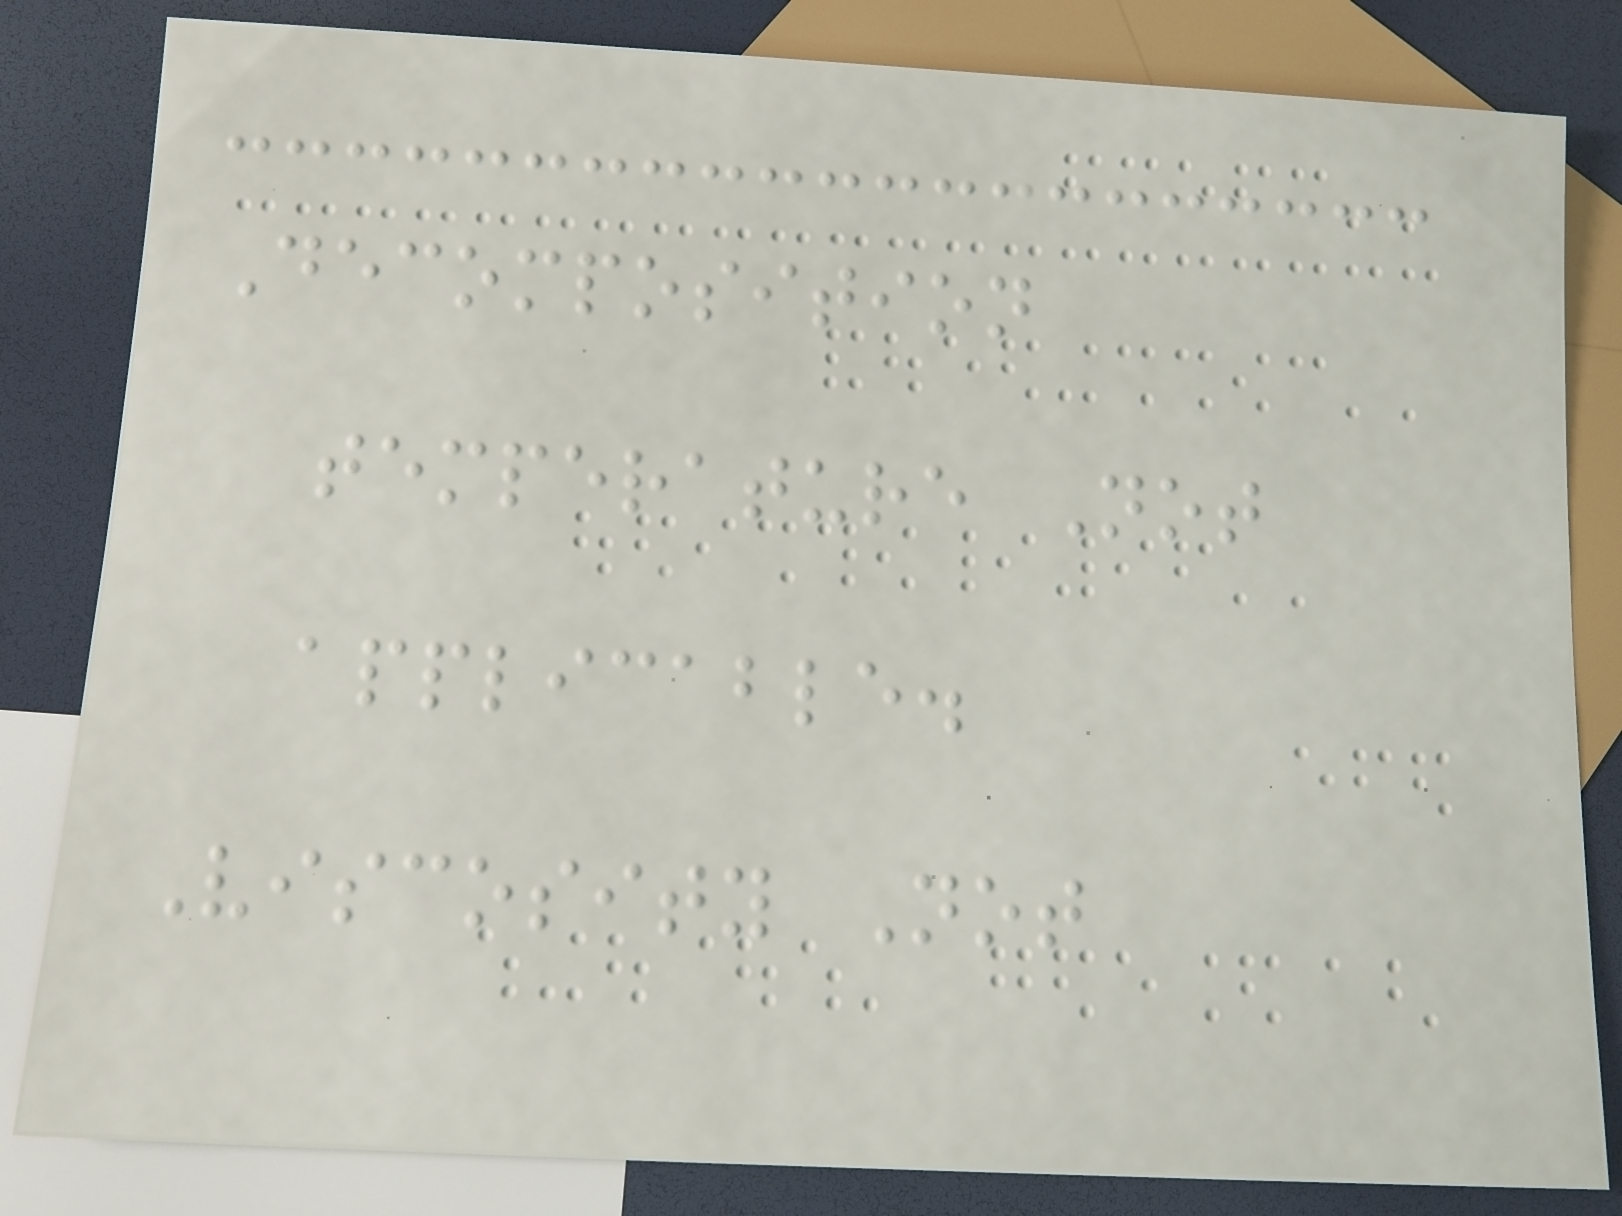Decomposition
temperature Not
applicable.
Viscosity Not
